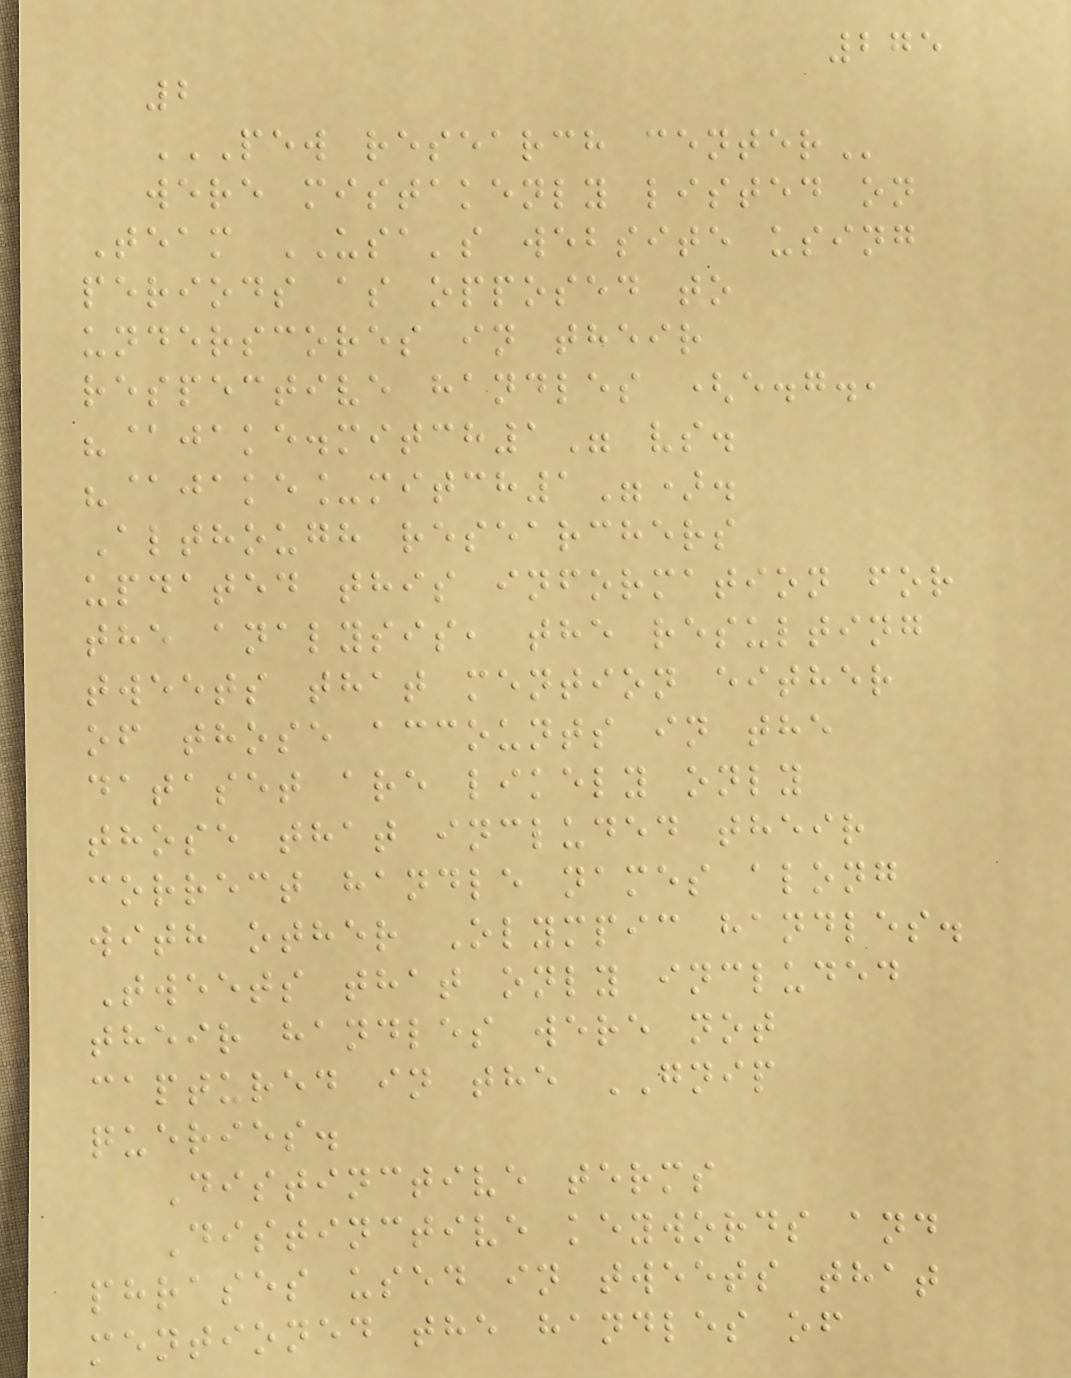275
2
PEW RESEARCH CENTER
were mistakenly listed on
Team USA's website using
periods as opposed to
underscores in their
respective handles (e.g.,
"@jake.mitch1" vs.
"@jake_mitch1").
Although researchers
updated this information for
the analysis, the resulting
tweets that mention either
of those accounts in the
dataset are likely only
those that included their
correct handle names along
with other Olympic handles.
Tweets that only included
their handles were not
captured in the GNIP
queries.
Distinctive terms
Distinctive keywords and
phrases used in tweets that
mentioned the handles of
